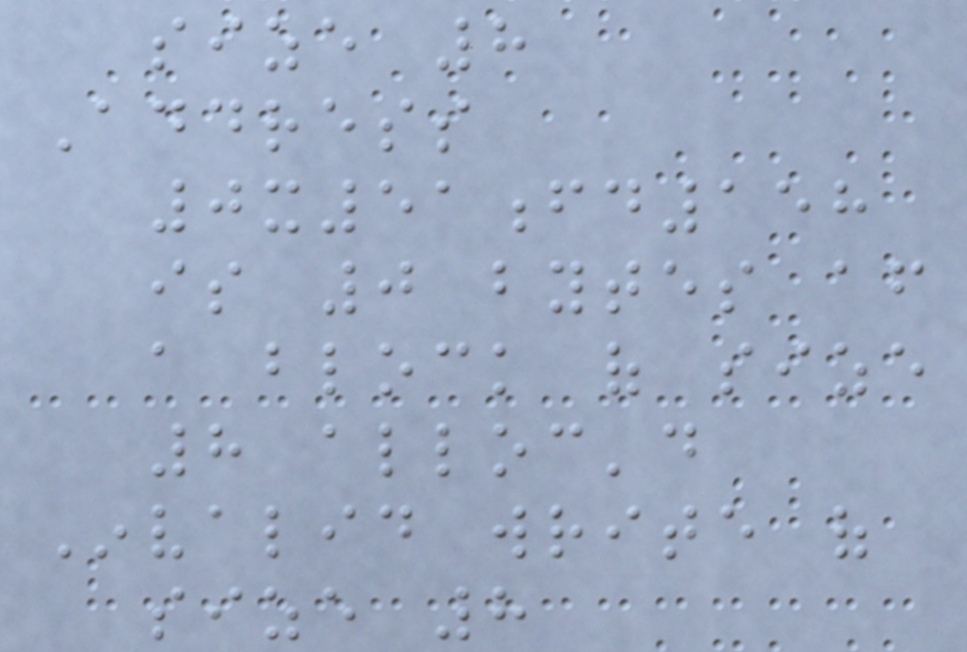size 8
Address
0x51fd158
is 0 bytes after
a block of size
8 alloc'd
Invalid write of
size 8
